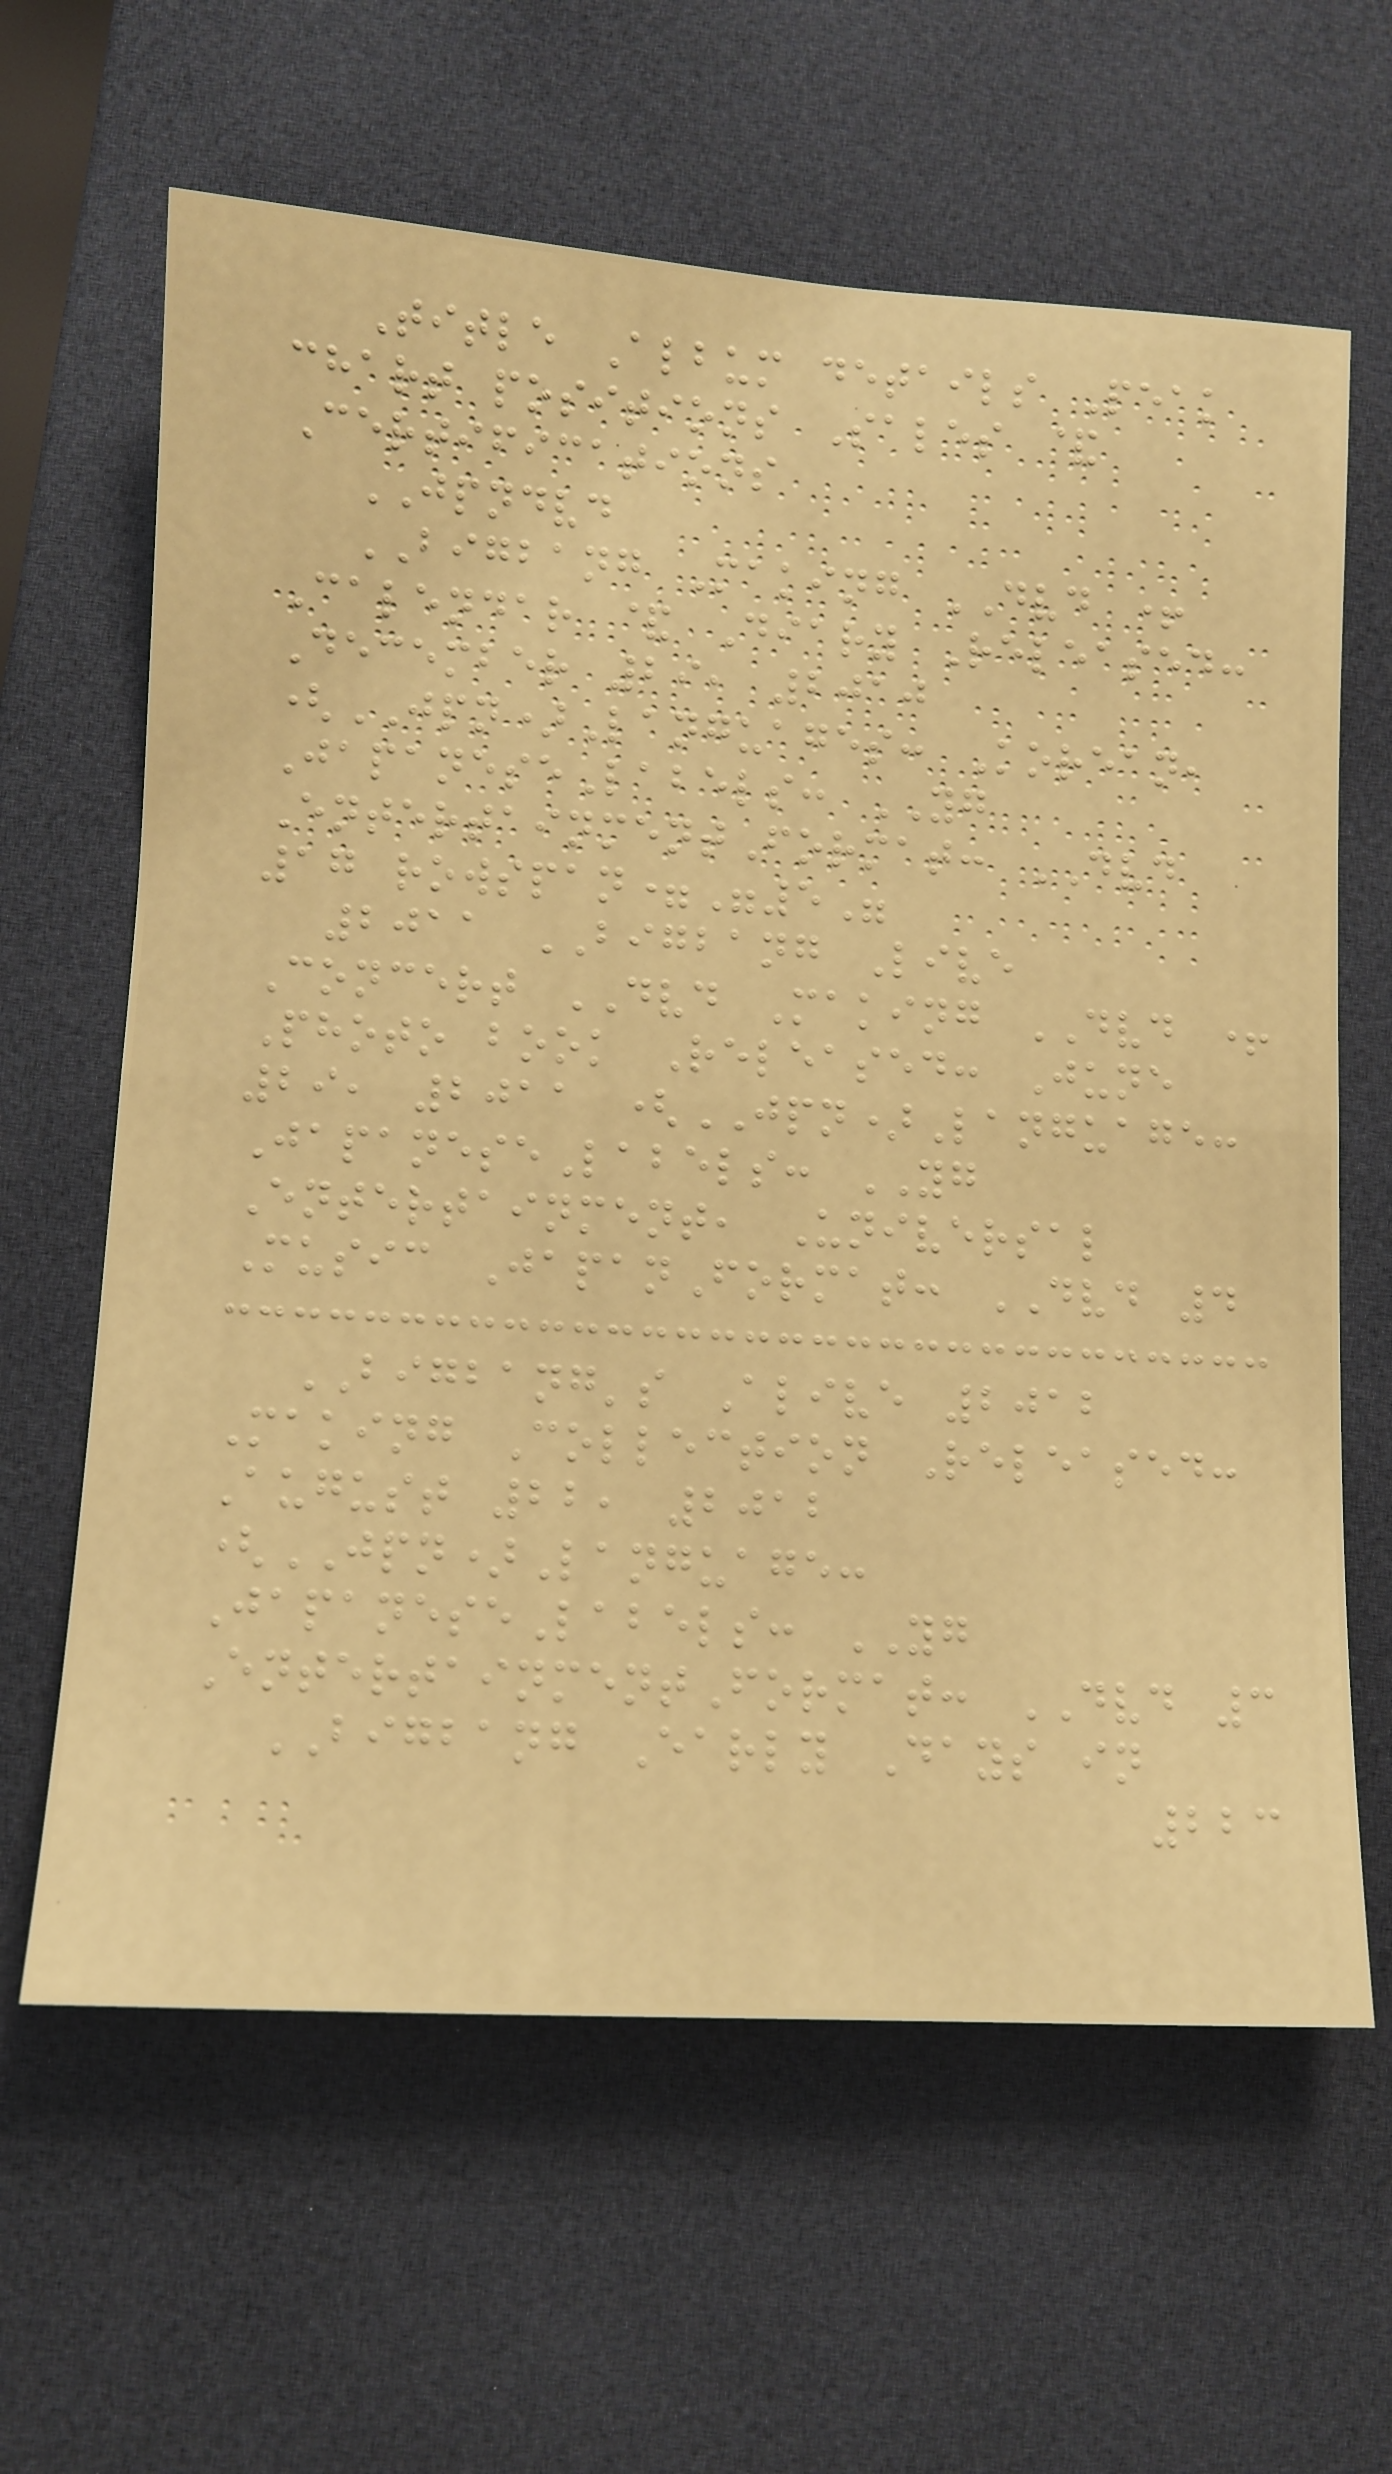Title Album details Peak
chart positions Sales &
Certifications
JPNDVD
BIGBANG Making DVD +
Calendar & Diary Released:
December 29, 2010
(JPN)Languages: Korean,
JapaneseLabels: YG
EntertainmentFormat: DVD
17 rowspan="5"
2011 BIGBANG Live
Concert DVD Making DVD +
Photo book Released: June
29, 2011 (JPN)Language:
JapaneseLabels: YG
Entertainment, Universal
Music JapanFormat: DVD 4
BIGBANG's Alive 2012
Making Collection Released:
August 22, 2012
(JPN)Language:
JapaneseLabels: YG
EntertainmentFormat: DVD 3
BIGBANG Early Days in
223
